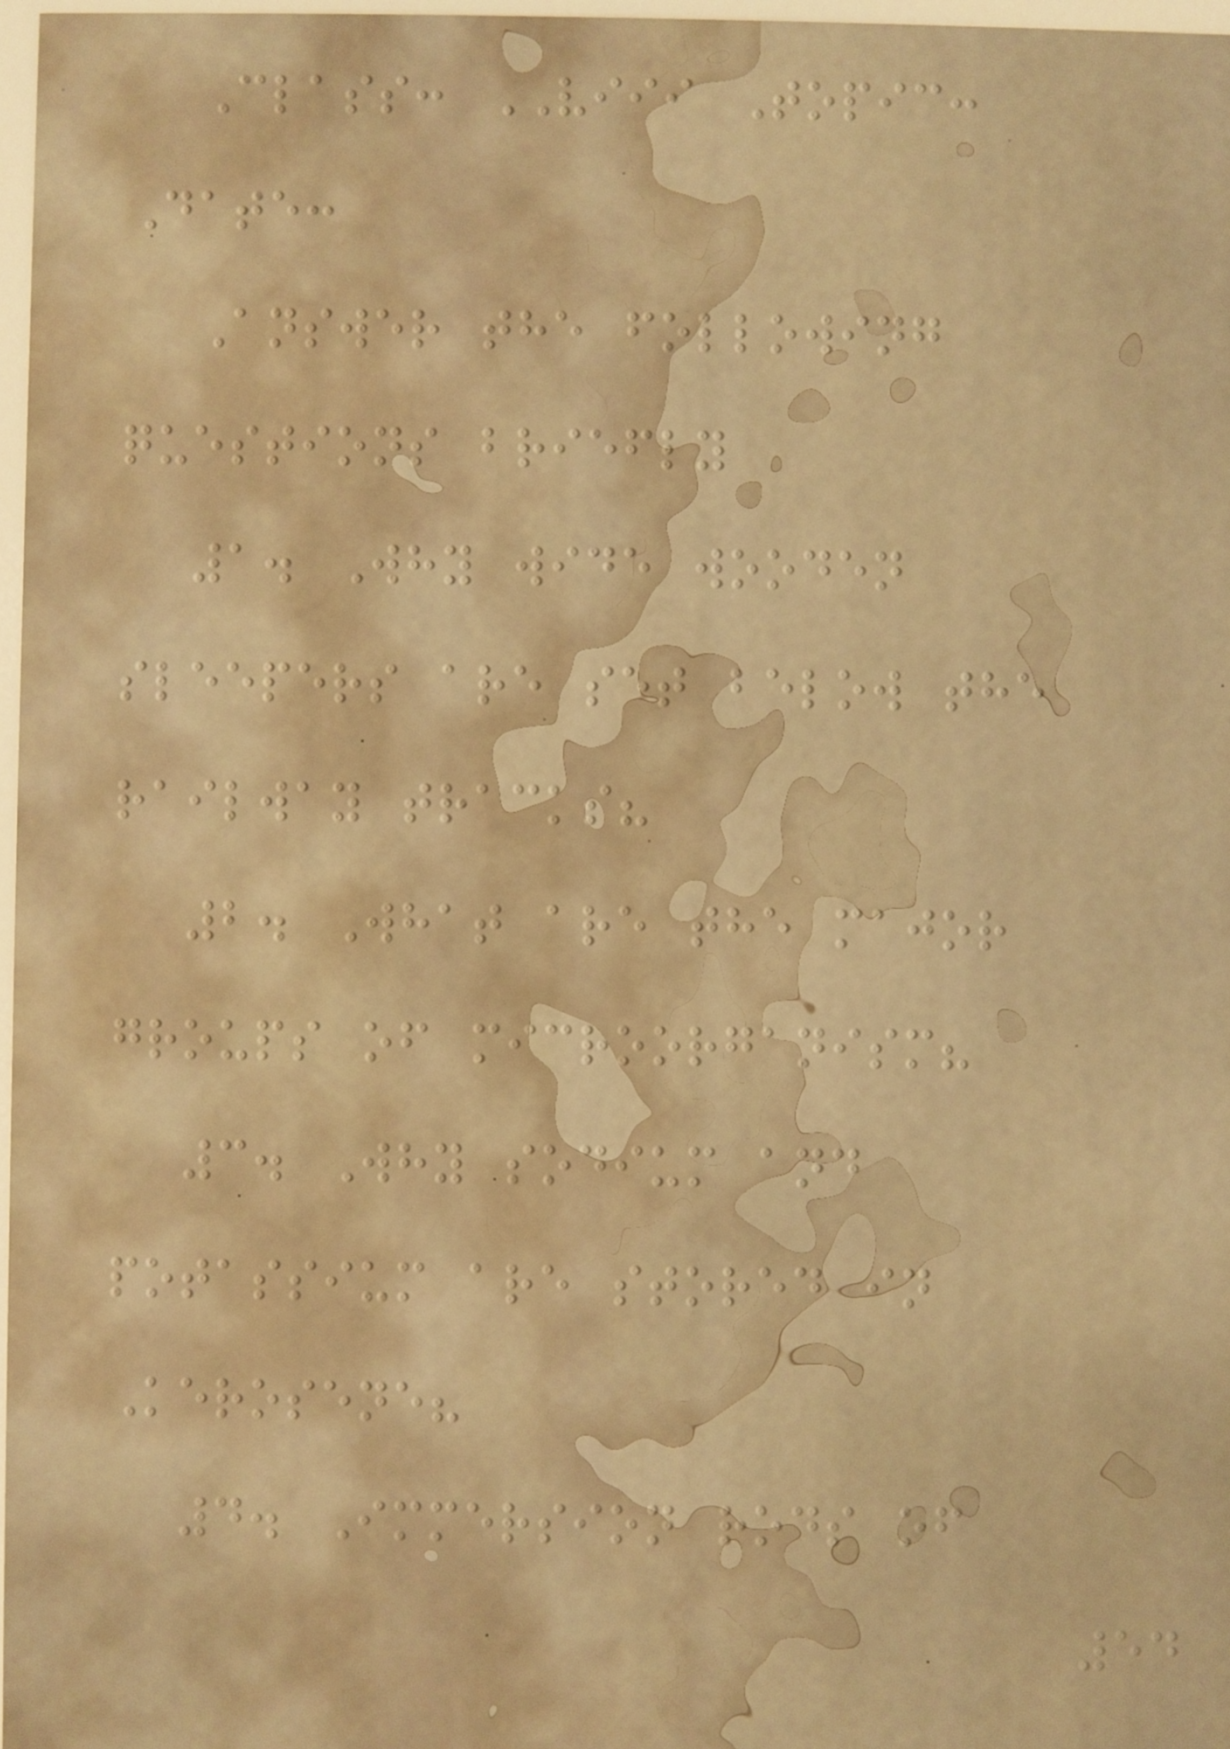Class: VIII Topic:
Date:
Answer the following
questions briefly
1. Why wide wooden
sleepers are set below the
railway tracks?
2. What are the major
groups of microorganism?
3. Why sodium and
potassium are stored in
Kerosene?
4. Immersion rods of
54
